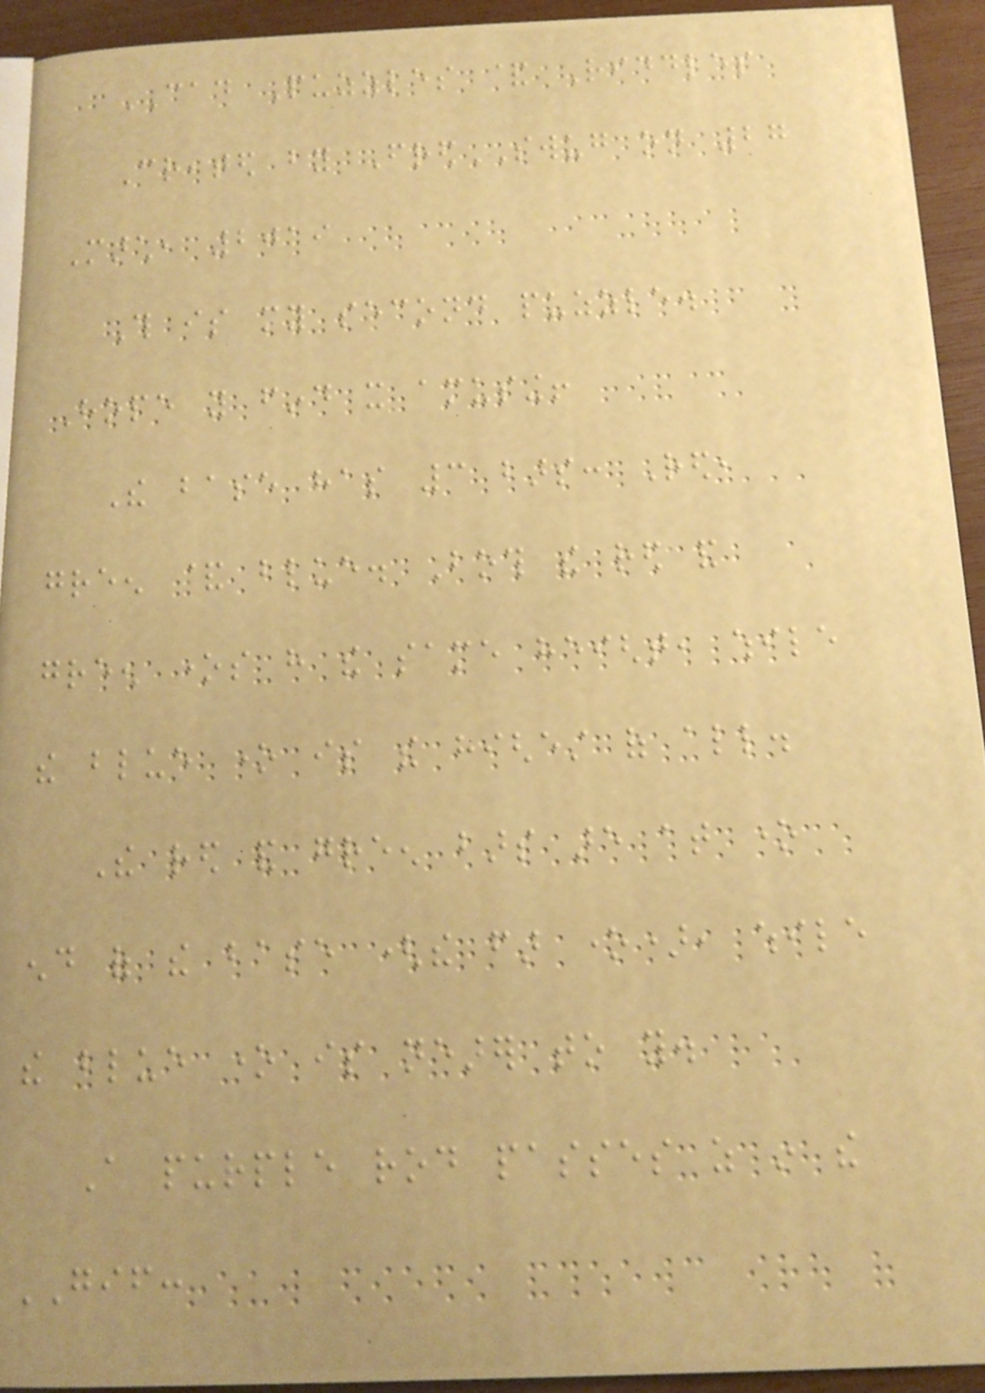CAD Puzzles & Riddles
Created by FredSWUG on 27
March, 2019
This is my second puzzle.
Hope you find it amusing!
The base has 3 bars: Red,
green & blue. Both the red and
green ones have the same height, while
the blue one is the highest of all.
The red and green bars are at one
end of the base (the far one), while
the blue one is nearer to you.
A purple rod passes as in the
GIF:
